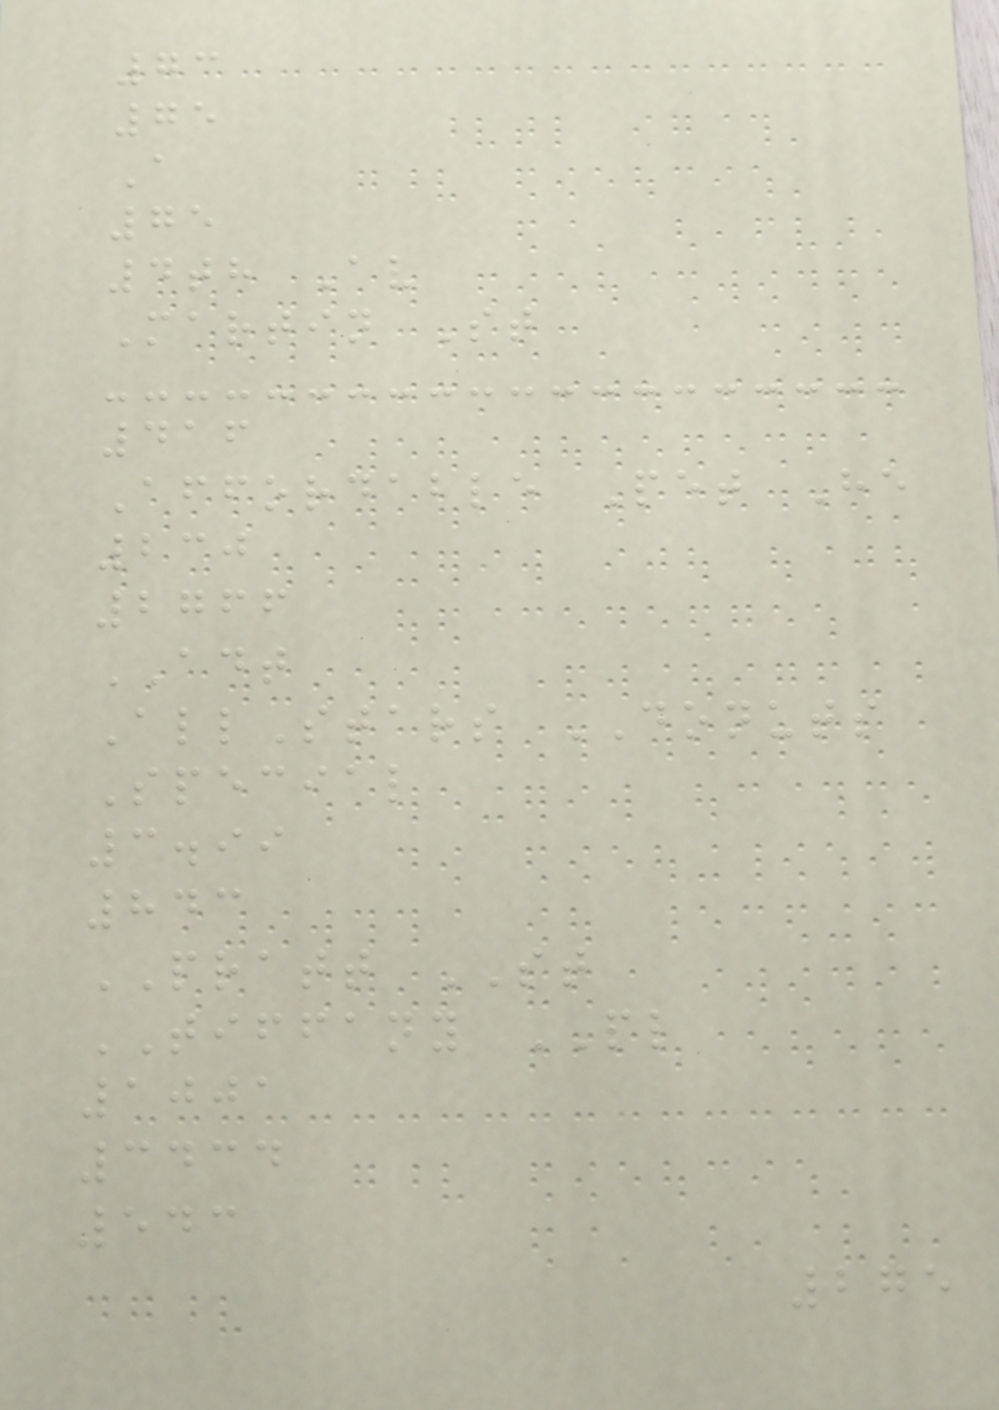73
75
A
75
4th Av
Martin St
416
Affordable Pet He
230
2766
ADT
AllStars DONUTS
Special
3.99
843
PRATT ST
TIFFANY PL
1001
3434
543
275
